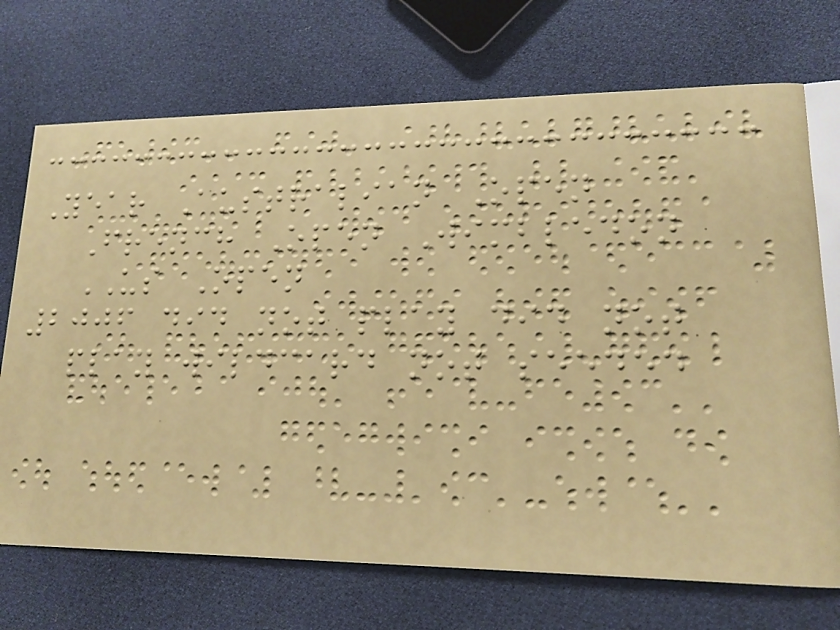Year Australian Open
French Open Wimbledon
US Open
2006 did not play did not
play wildcard not seeded
